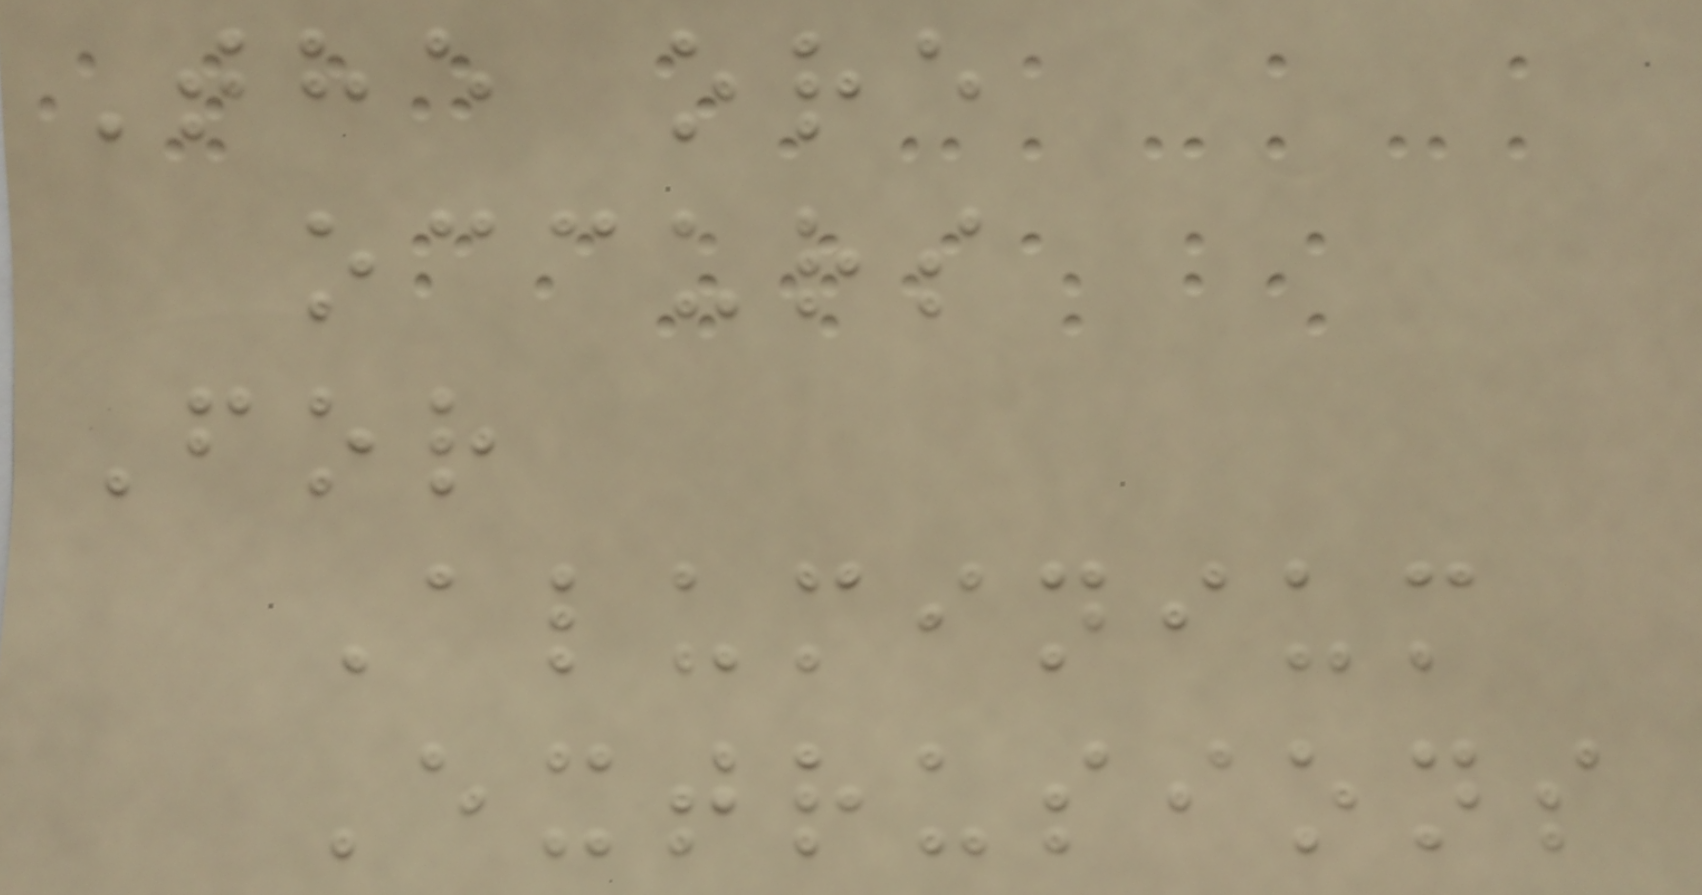The ore
occurs
For
Aluminium
Extrusions
